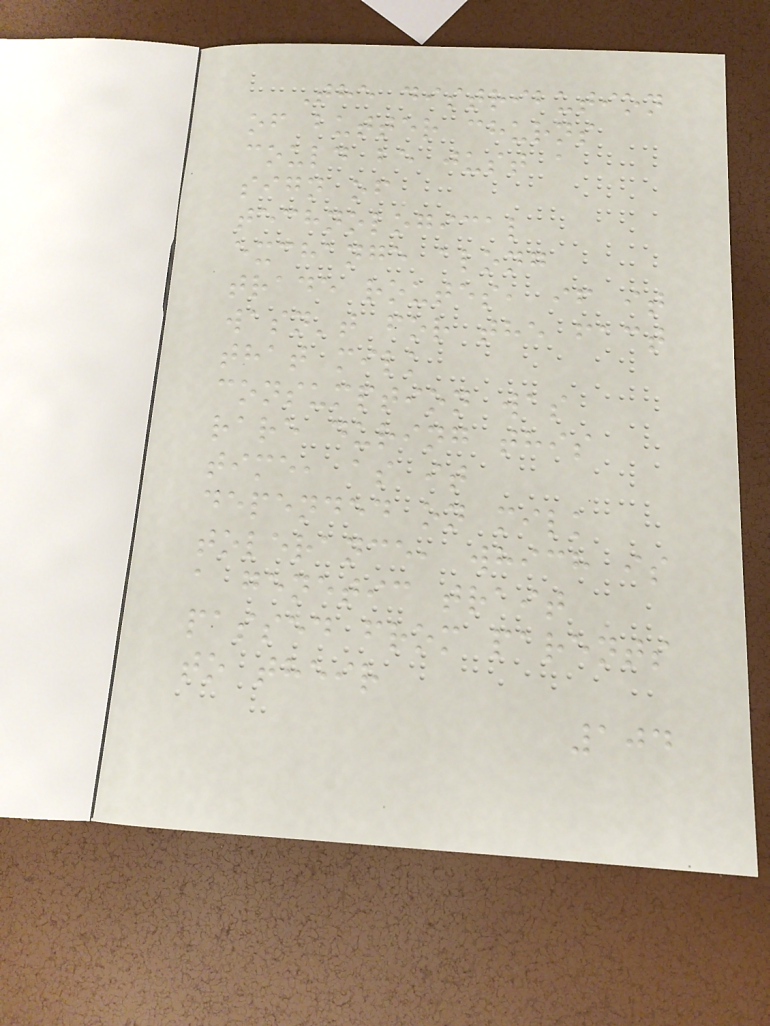The distribution
of butter churns
could be just a
sign of
technological
exchange along
trade routes, if it
wasn't for the fact
that milk
consumption was
rare during this
time, as it
depended on milk
tolerance, which is
a genetic trait
passed from parents
to their
104
